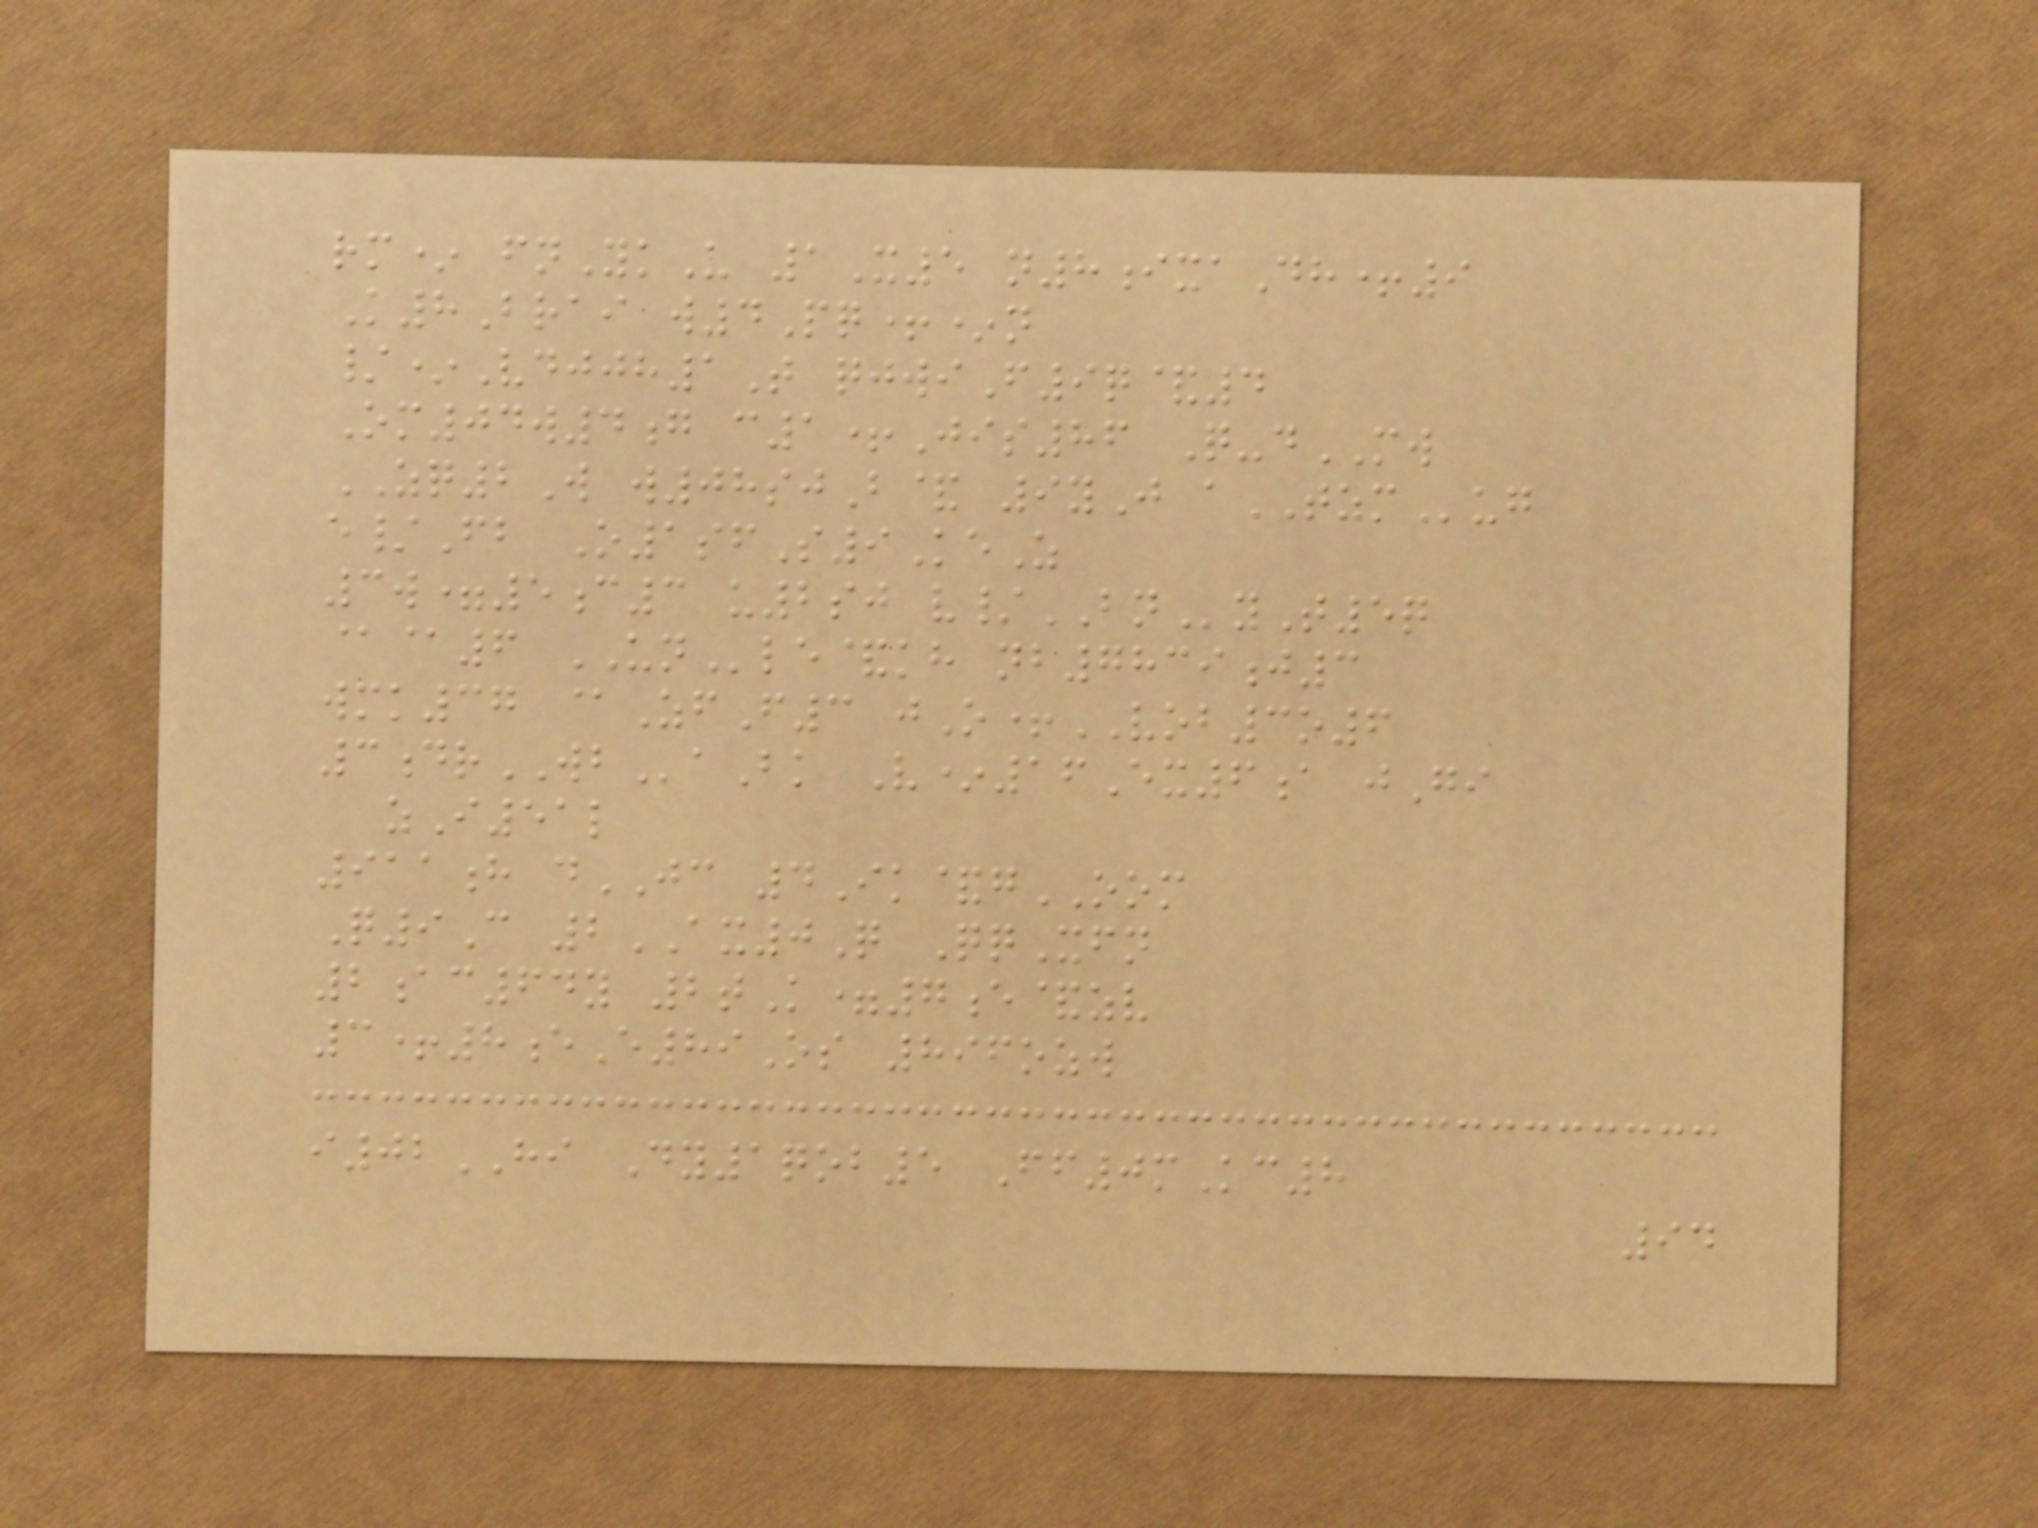rm* fnYkU 1X5 n8ixaDh+9
K8Brai w4Pq+*n
/*Vdjjh1T qjwiF9q&4
Om04w4g c1+Jis86 Q-dMW
ZQ2W w08sjB& 9yJ aTZMug
e/Fb O1sfS9KeZ
3w=5c3 u2sj v/BNyT5q
@@6 UNle&kh nb7839j3
wmk37 @ZfF3 jO+VOB3o6
3drWBaBk V*16Ex6a jGi
zI51l
911h dJC 4Ik&gOOM
Q9C 2AX0Q QqXfn
2ac64y 2tK=7e&zv
3+8eE89Os 896ozw
i02HI Dy1qob5 Ff0mKc8
94
